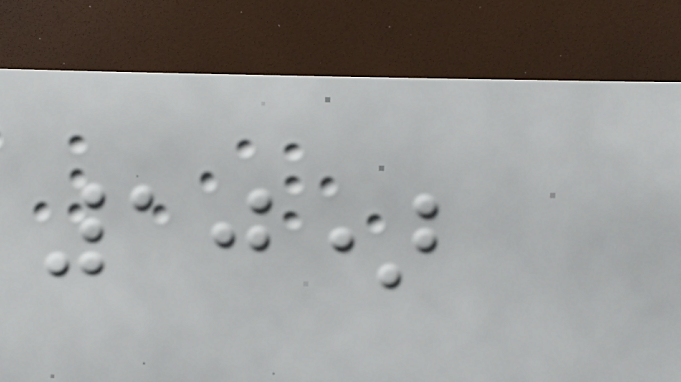10)
